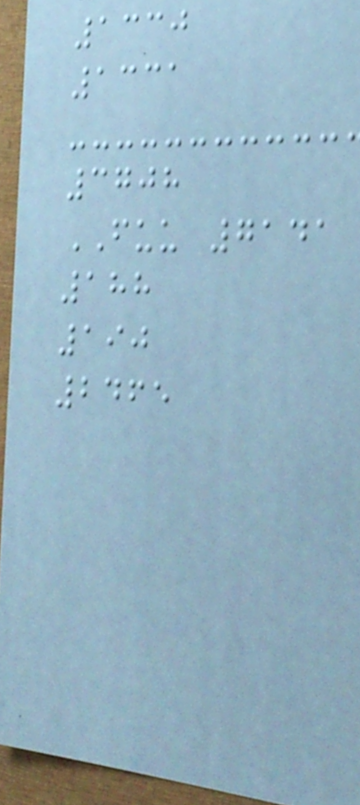1330
1331
3708
FUU 7141
188
190
2465
